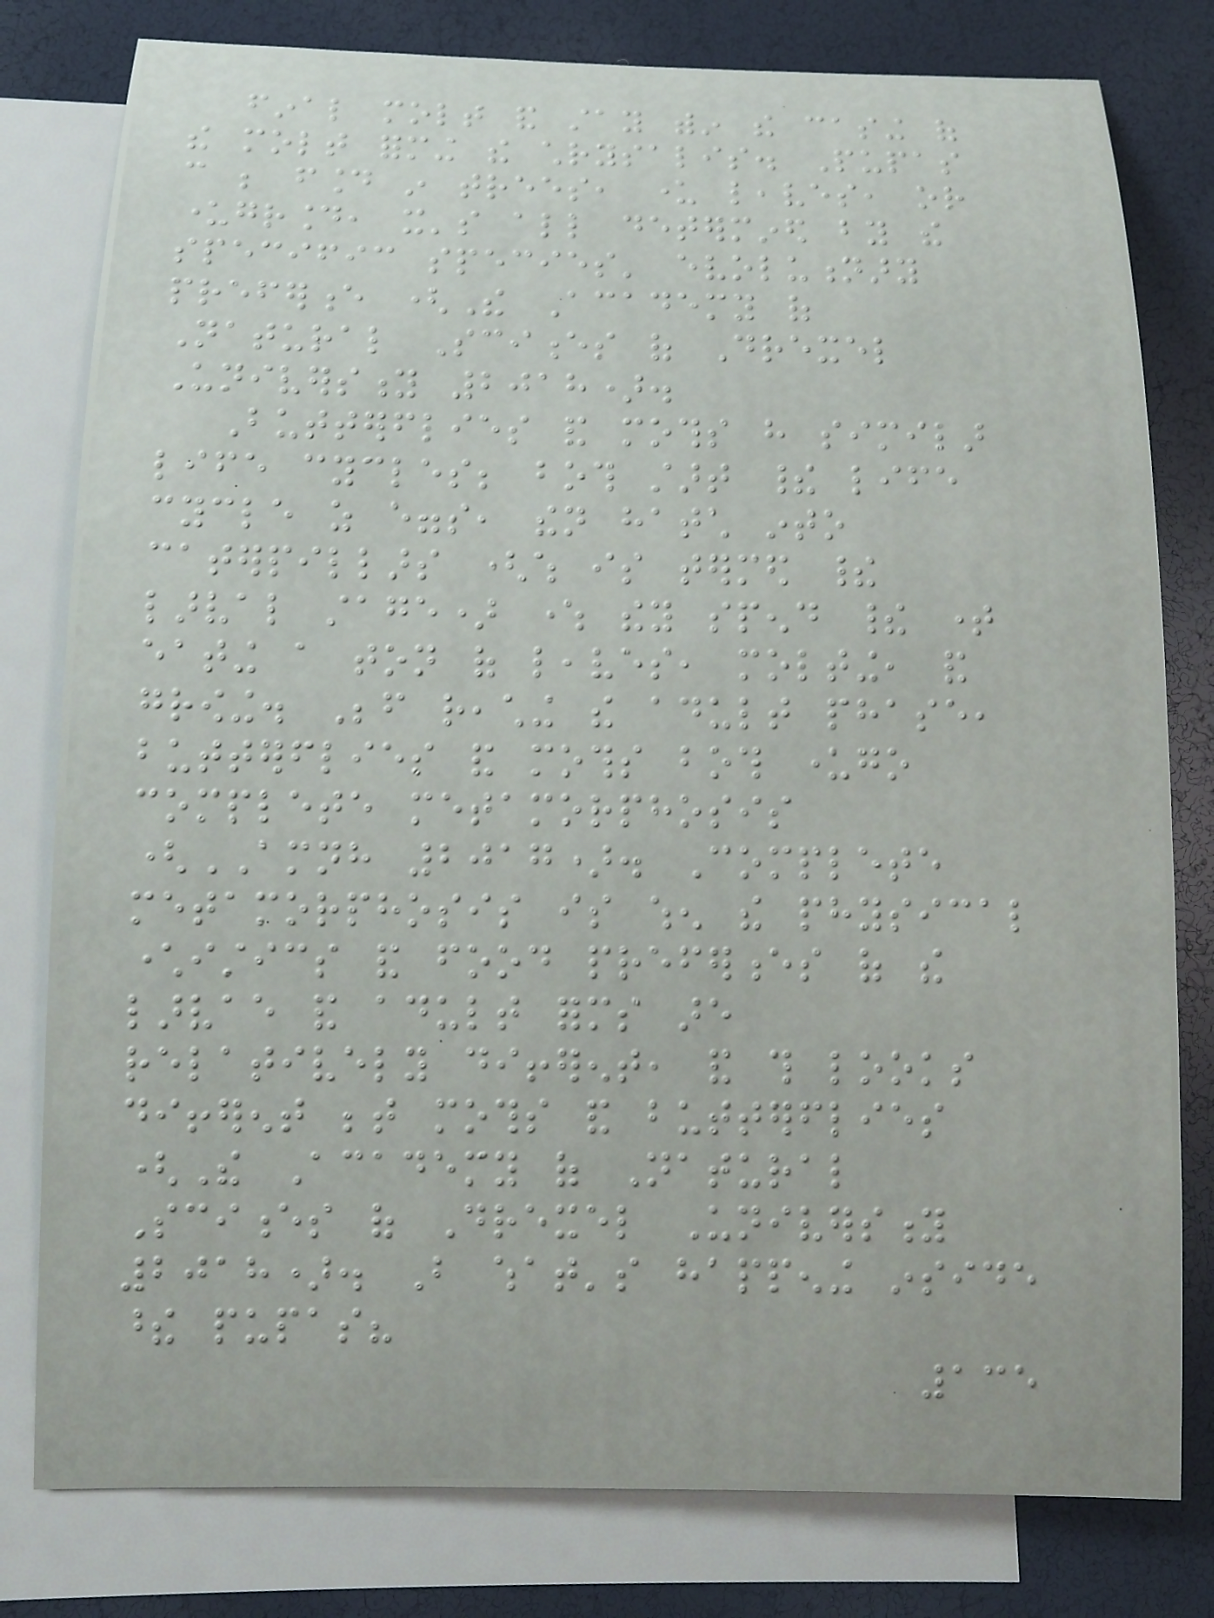final molt and stay within the casing of
the molt forming the chrysalis. Pupas
can be found in trees, under leaves, or
underground, it's all determined by the
specific species' evolutionary
preference (The Academy of
Natural Sciences of Drexel
University 2018).
Butterflies and moths have similar
life cycles; both start their life
cycle as eggs, then hatch into
caterpillars (which is termed their
larval stage) where they spend their time
eating a ton of leaves, molting, and
growing. Before reaching the adult phase,
butterflies and moths both undergo
complete metamorphosis
(AMNH 2017). Complete
metamorphosis is when the physical
characteristics and food preferences of the
larvae and adult forms are
relatively different, and this looks
different between moths and butterflies
(The Academy of Natural
Sciences of Drexel University
2018). But what's happening inside
these pupas?
135
